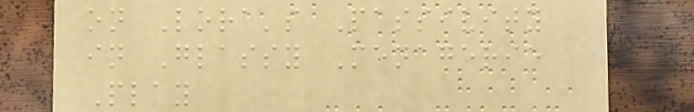on Lora's Passivity
in Glassy Menagerie
Play
